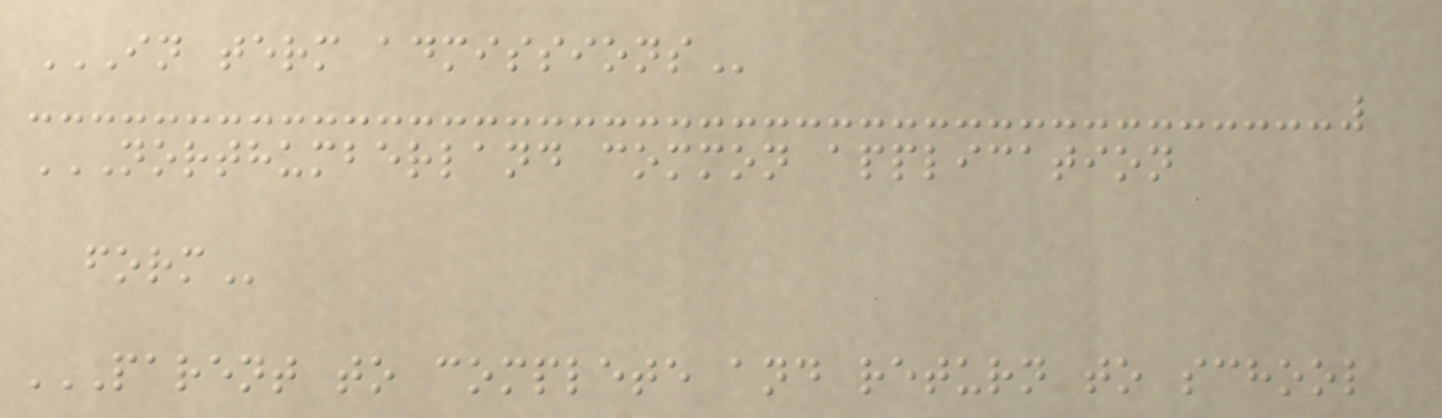IN TERM ADMISSIONS
NORTHUMBERLAND COMMON APPLICATION
FORM
PARENT TO COMPLETE AND RETURN TO SCHOOL
